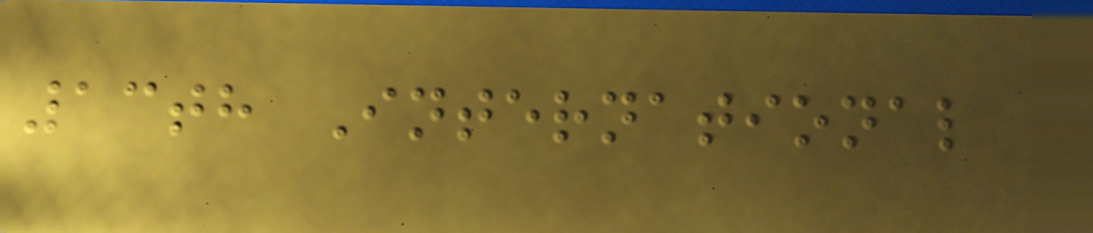13th International
